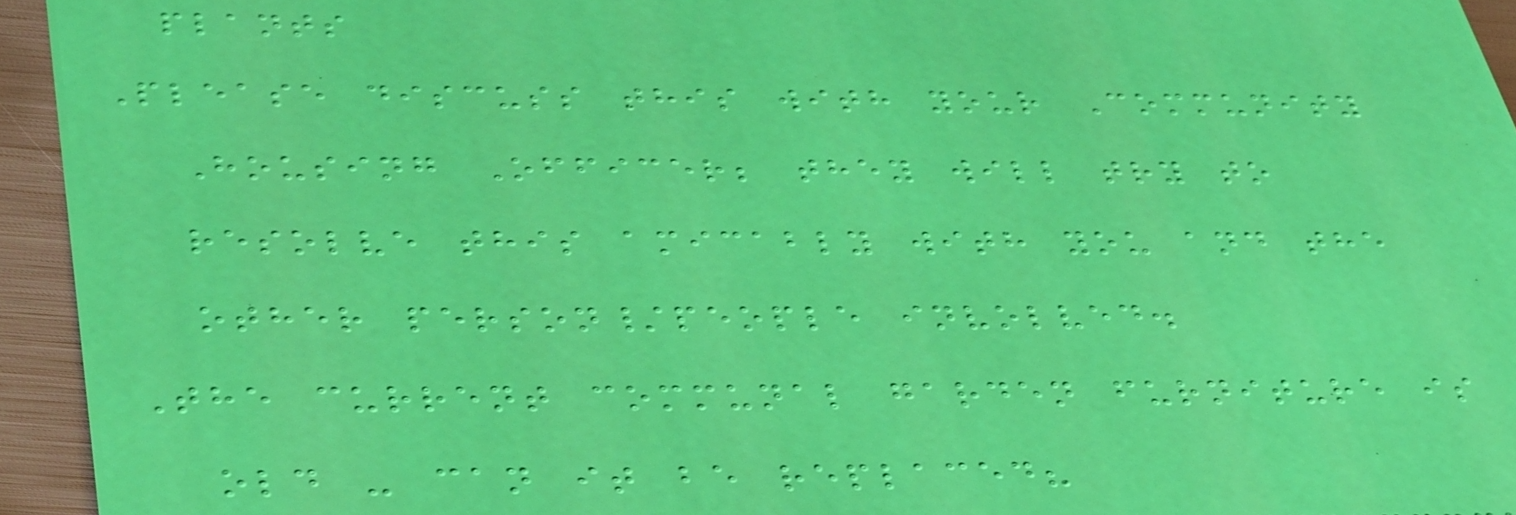plants
Please discuss this with your Community
Housing Officer; they will try to
resolve this amicably with you and the
other person/people involved.
The current communal garden furniture is
old - can it be replaced?
